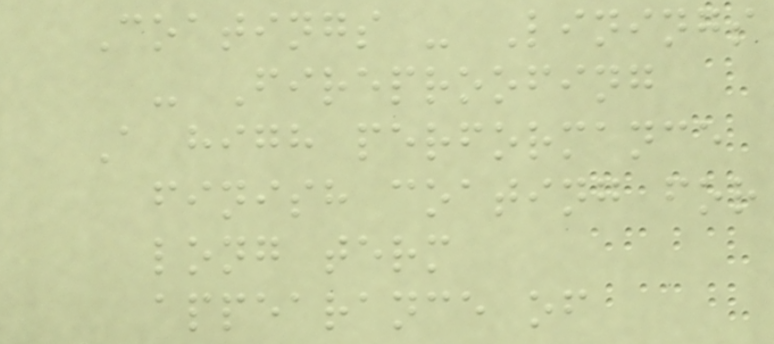Coatings - Linings
- Fireproofing
A high performance
finish coating for
long term
appearance of
